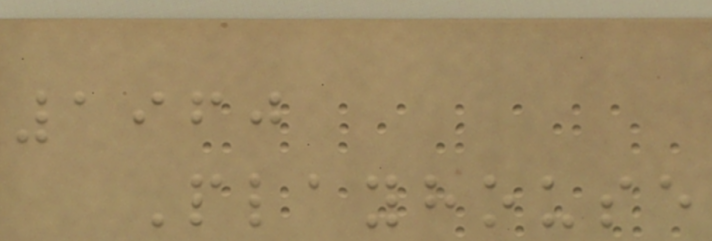1960
Playhouse
